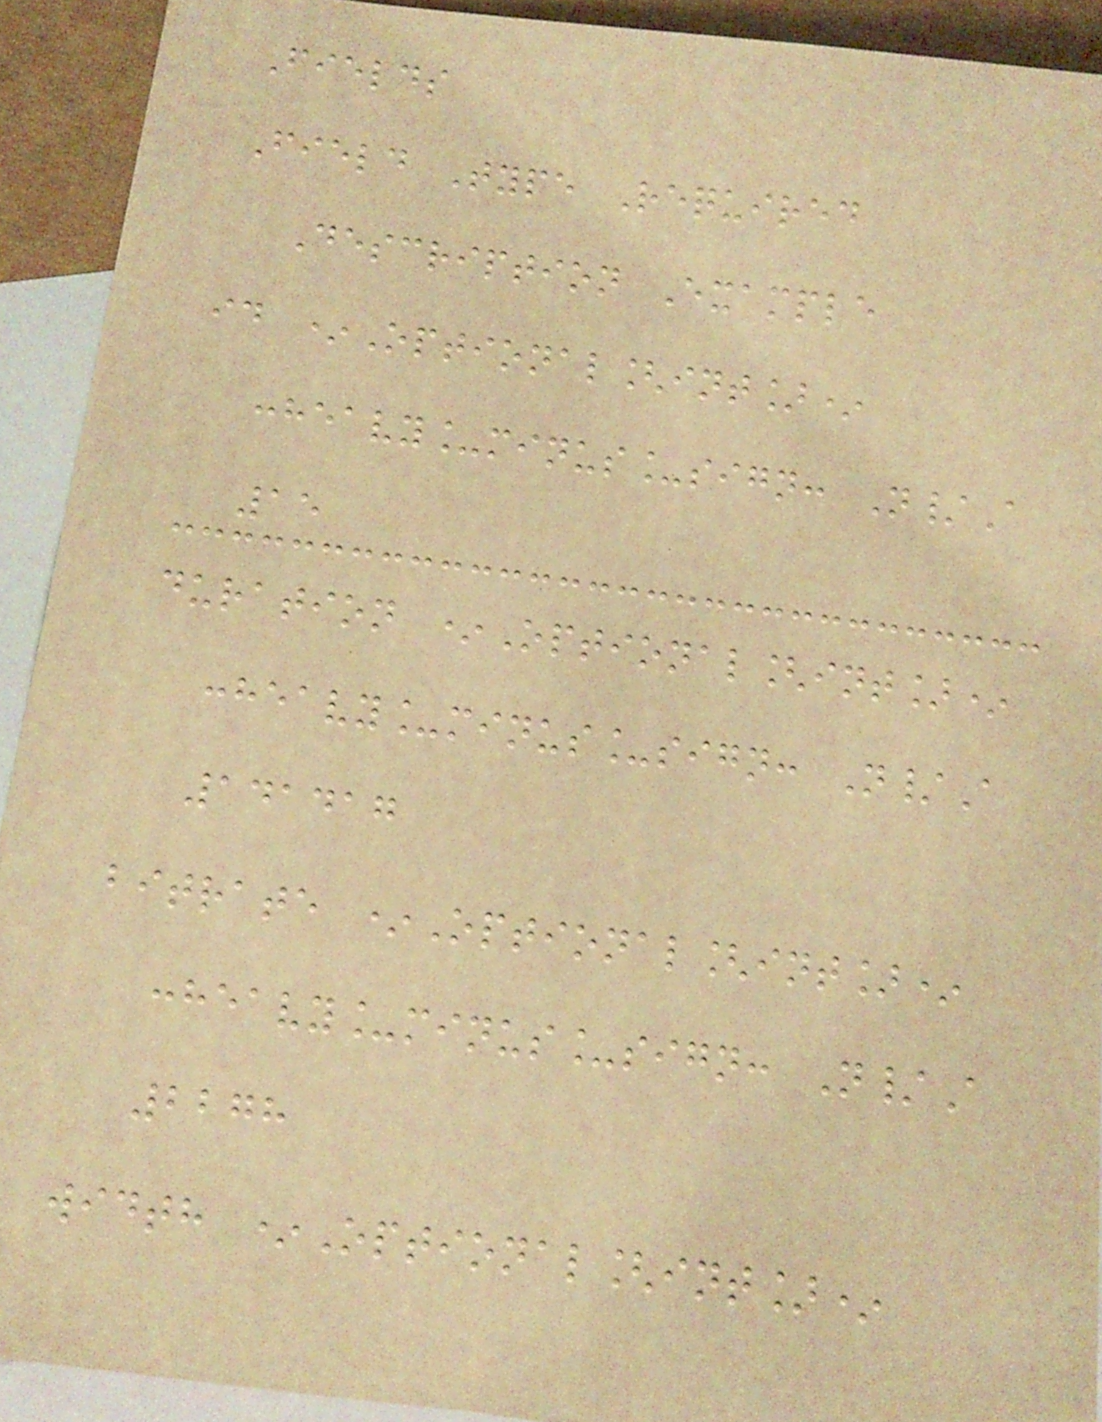Fields
Field Type Required
Description Example
id *Optional[int]*
:heavy_minus_sign: N/A
15
duration *Optional[int]*
:heavy_minus_sign: N/A
141417
bitrate *Optional[int]*
:heavy_minus_sign: N/A
2278
width *Optional[int]*
